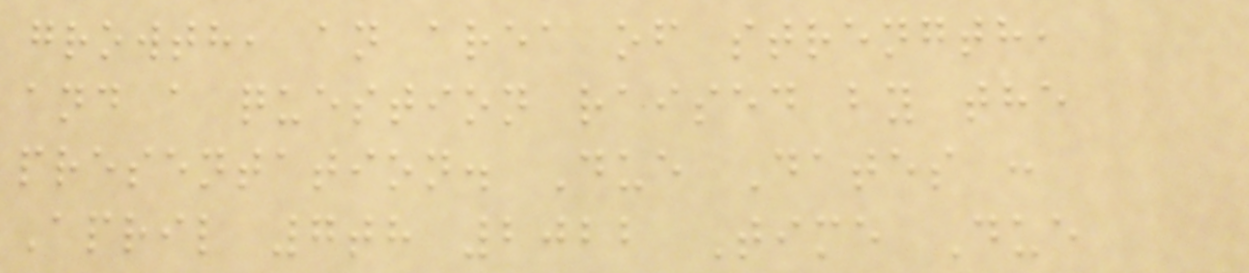growth, an area of strength,
and a question raised by the
presentation. Due Dates :
April 7th 2022 Time Due
